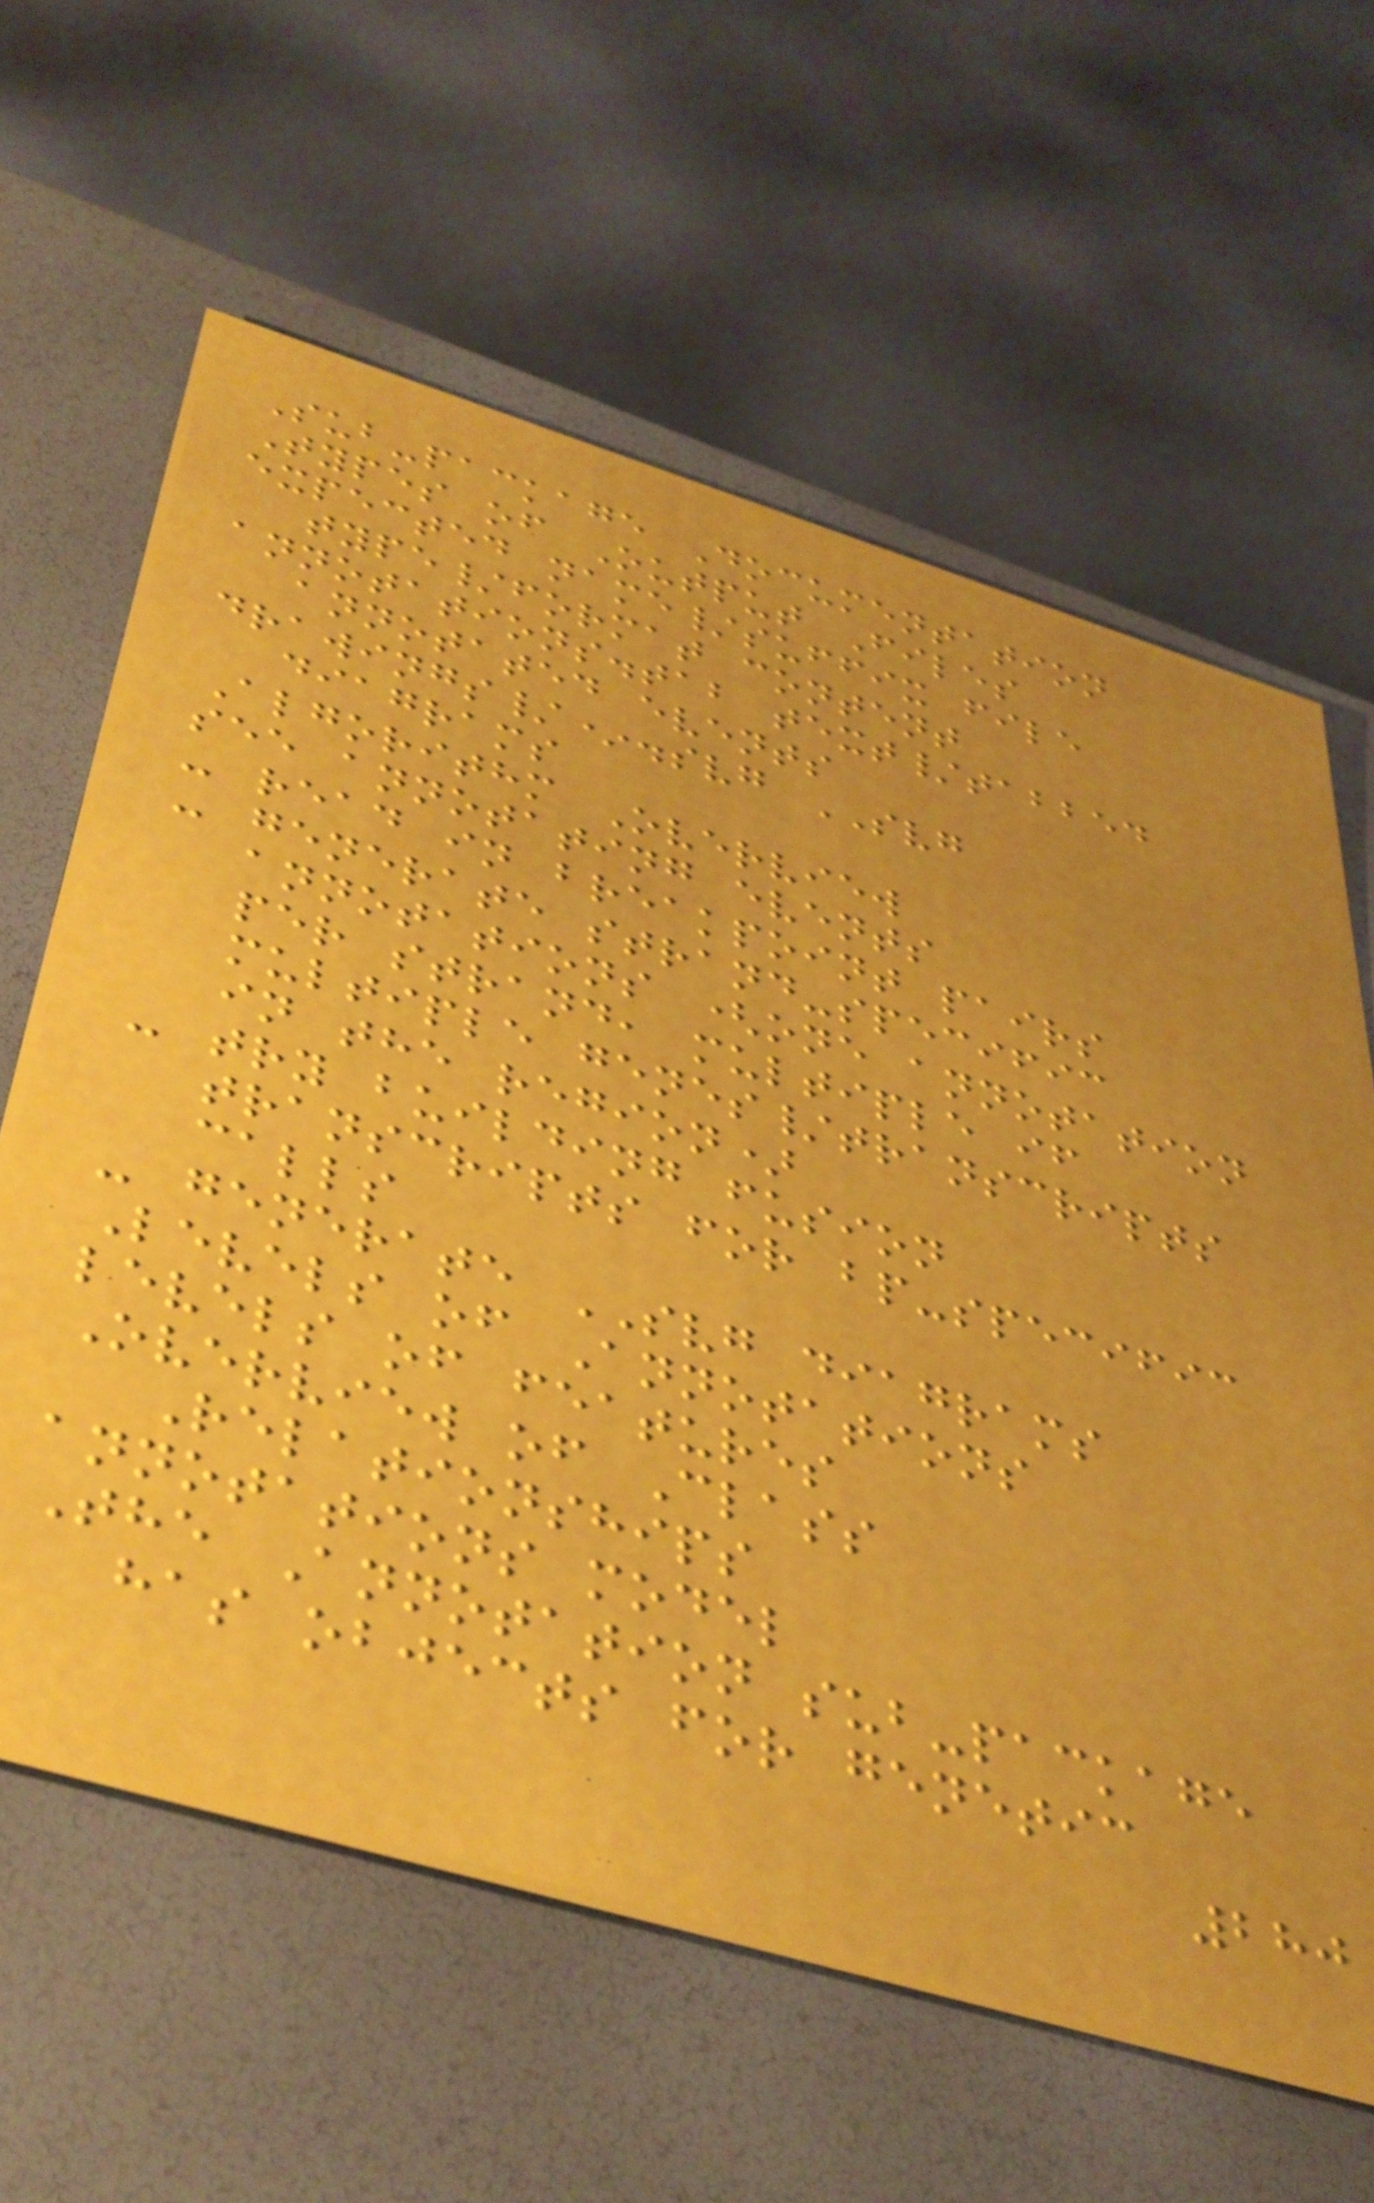Sub-package Documentation
Types of Output Files
expected name/suffix file
type/format content
annotations.tab text/tabbed
annotated events
drawings/*.svg SVG
diagrams
Algorithm Overview
see annotating events
- read in breakpoint pairs
- generate strand-specific
annotations (one annotation
per strand, multiple if
multiple genes/transcripts
in the region)
- try building fusion
transcripts for bp-specific
calls
- generate SVG diagrams
Levels of Annotations
levels of features
Overview of Class
Relationships
annotations model
The Annotation sub-package
has objects for genetic
280
